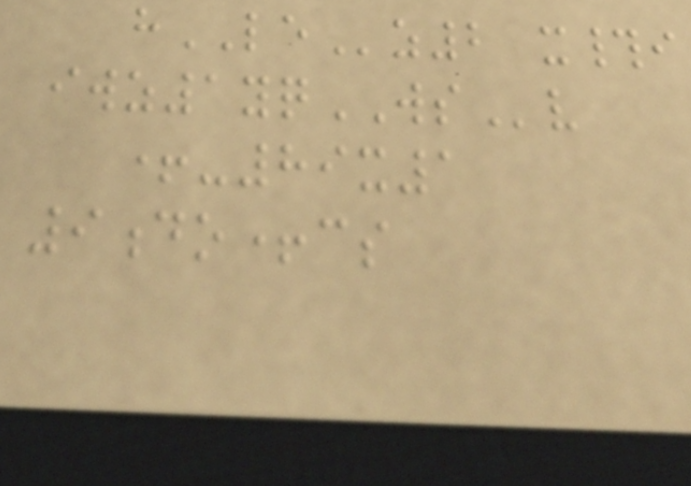hLEz2 x#i
iwz1yqWSv
+-89x1
9do+cs
